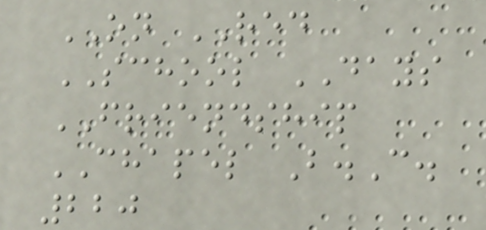ON RED
SCHOOL DAYS
FRIENDSHIP
CHAPEL B.C.
220
